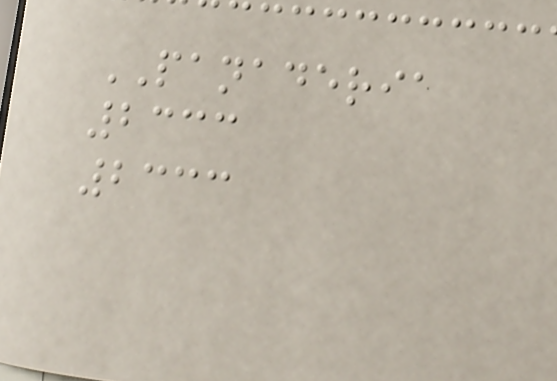PANADERIA
2333
2333
